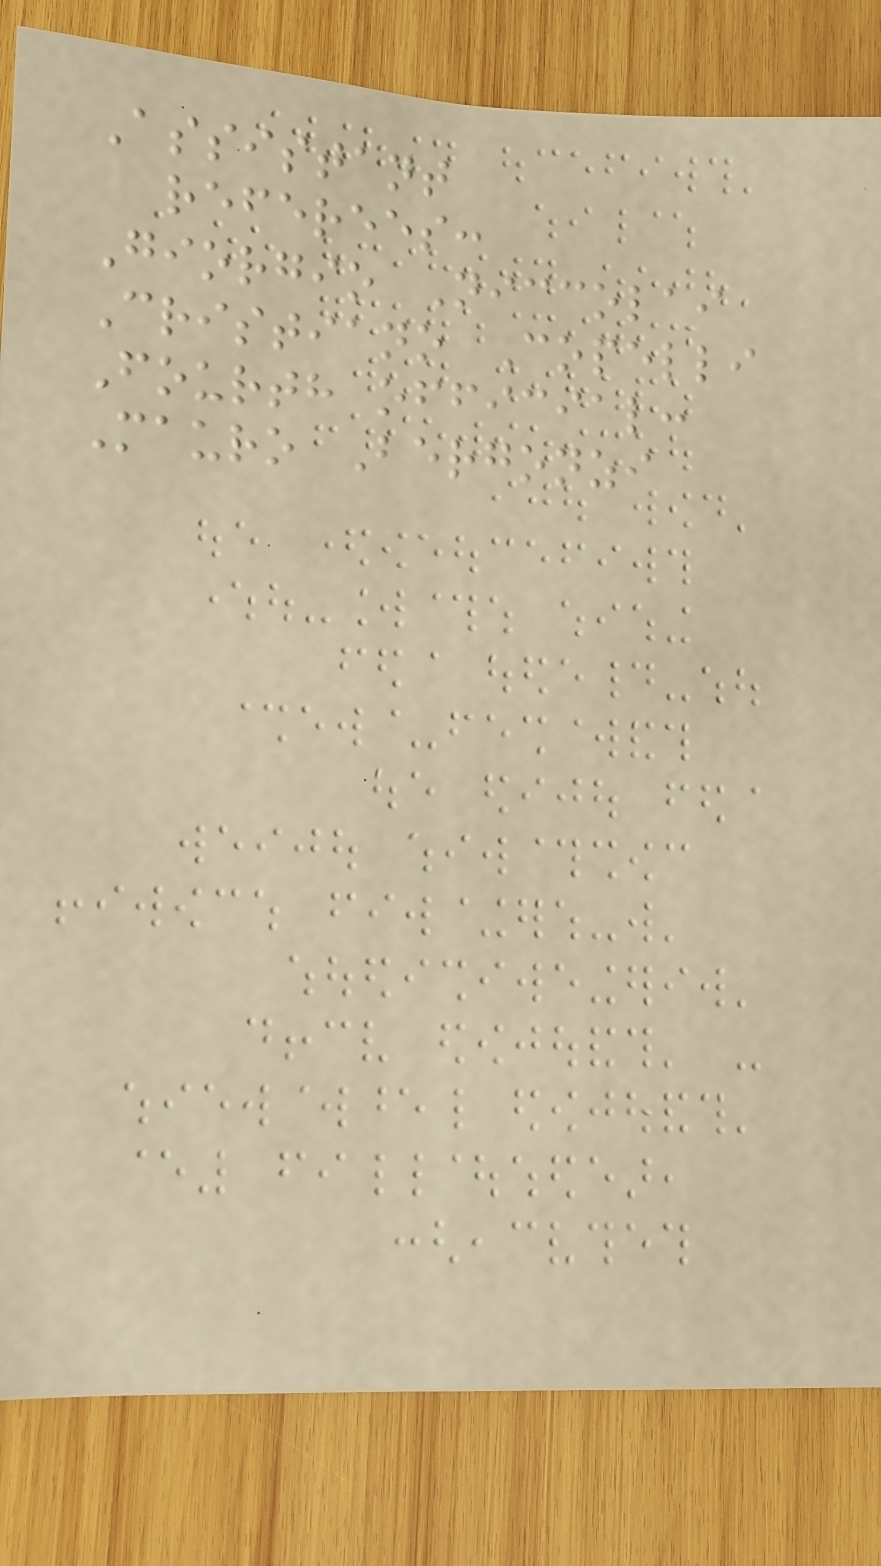Assistant
referees:
Giorgio Niccolai
Cristiano Copelli
Fourth official:
Mauro Bergonzi
